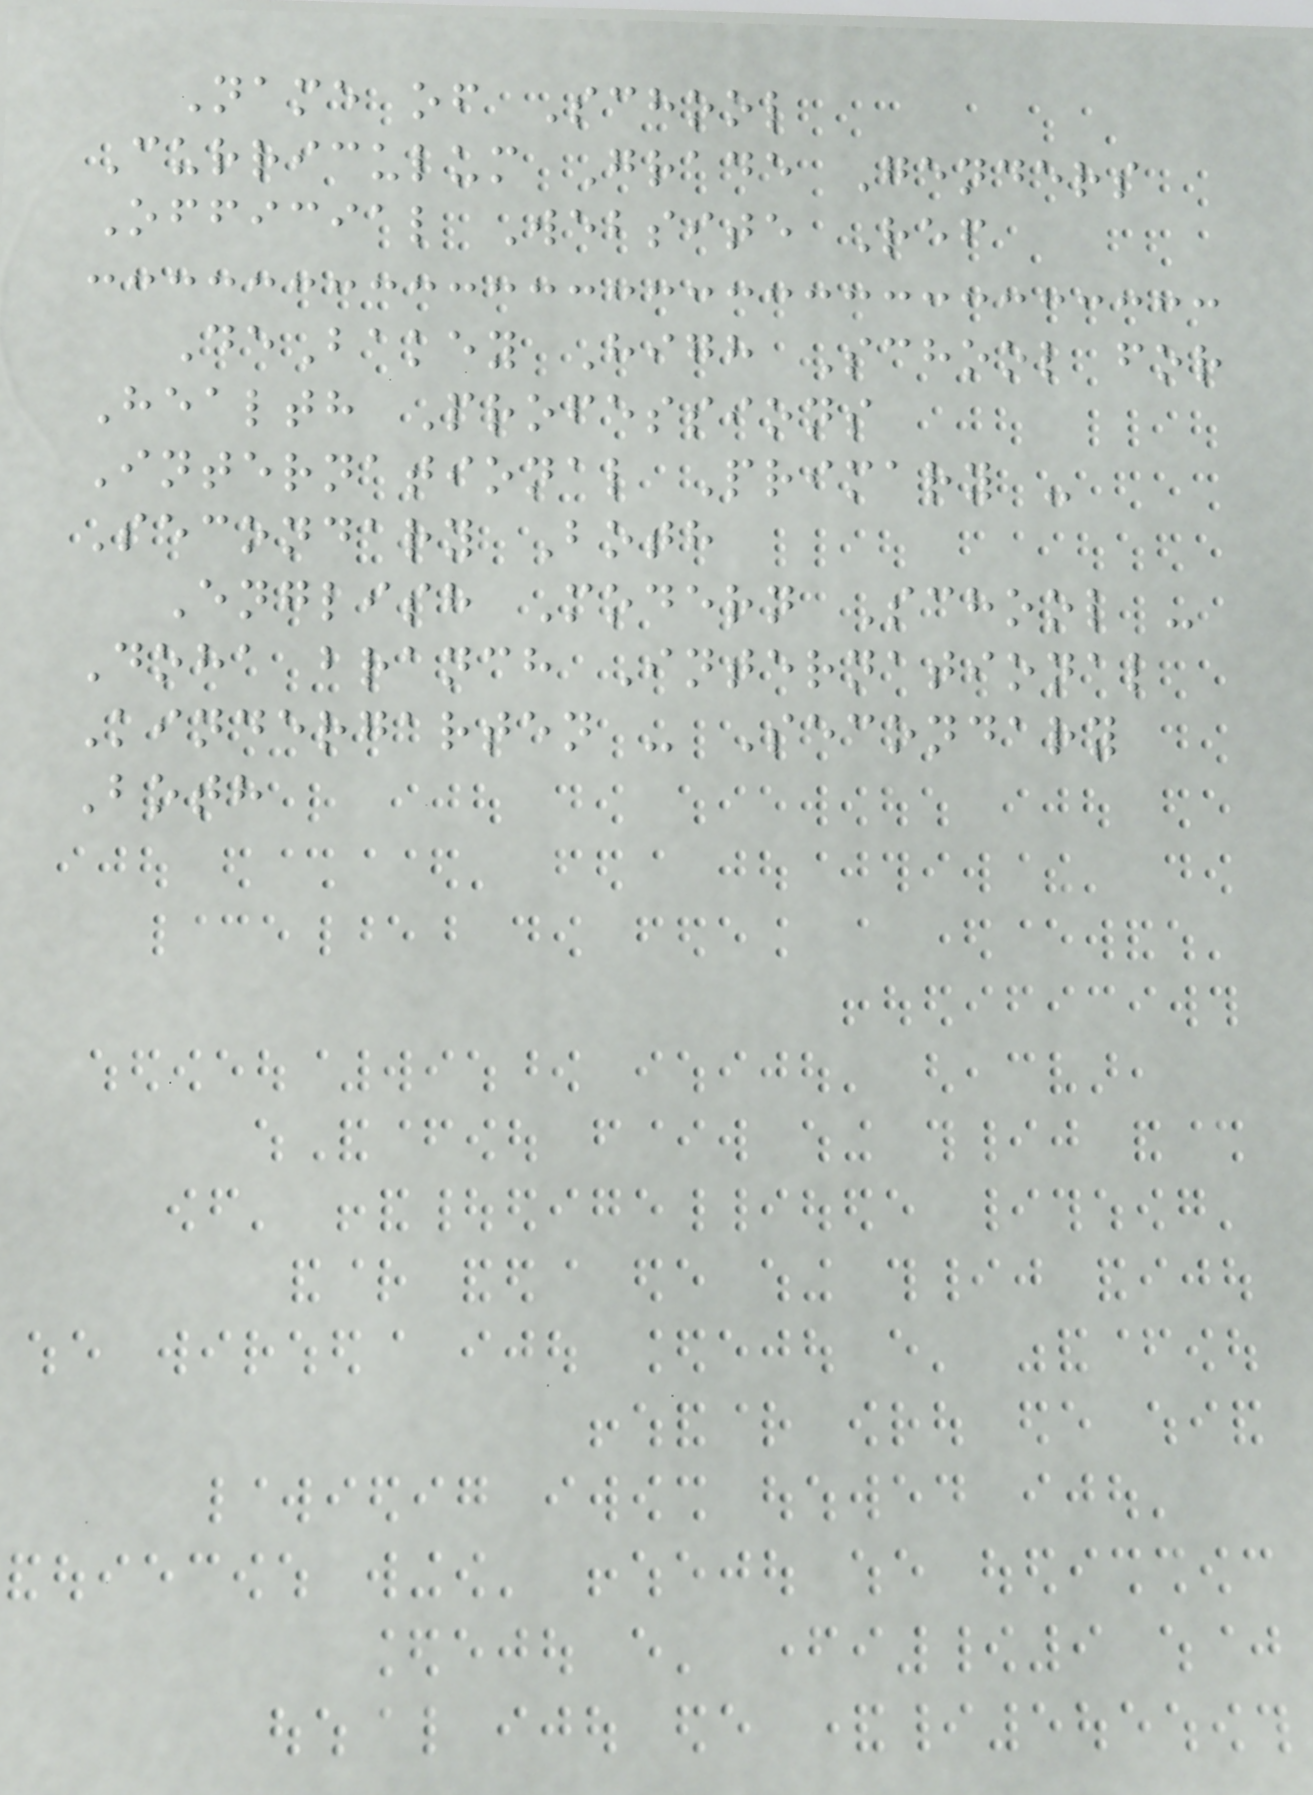Name of School
Curriculum Grade Genders
Official Website Ref
DeBakey High School for
Health Professions
International Primary -
Secondary Both
English Modern School -
Doha branch International
Kindergarten - Secondary
Both
